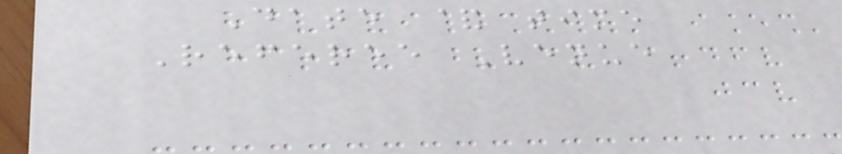Date & time
Referee Venue
